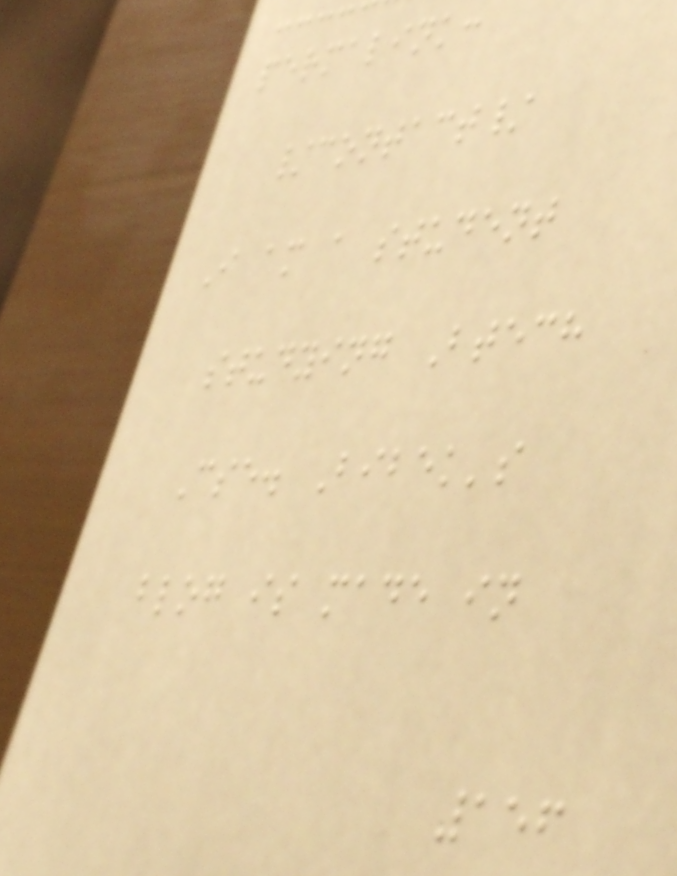permalink:
/contact/
I am a student
studying Btech
Cse. Bibek's
blog is made in
156
